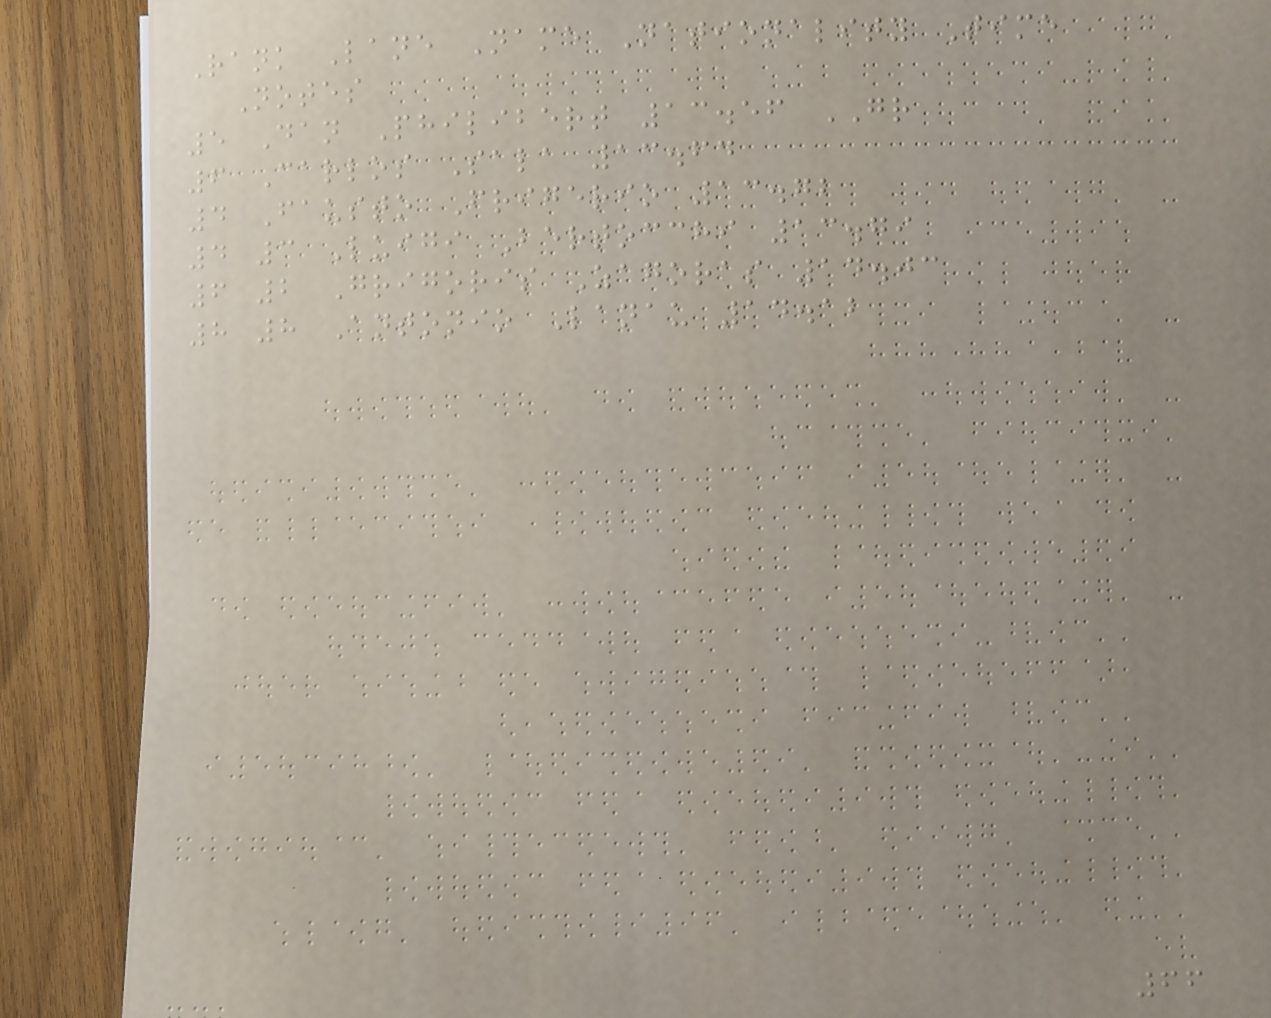Rank Lane Name Nationality Time
Notes
5 Dan Philibert 13.56 GR
6 Carlos Sala 13.64
4 Fausto Frigerio 13.72
4 3 Luigi Bertocchi 13.79
6 2 Grigoris Zagoras 14.03
8 8 Antonio Lanau 14.12
66
